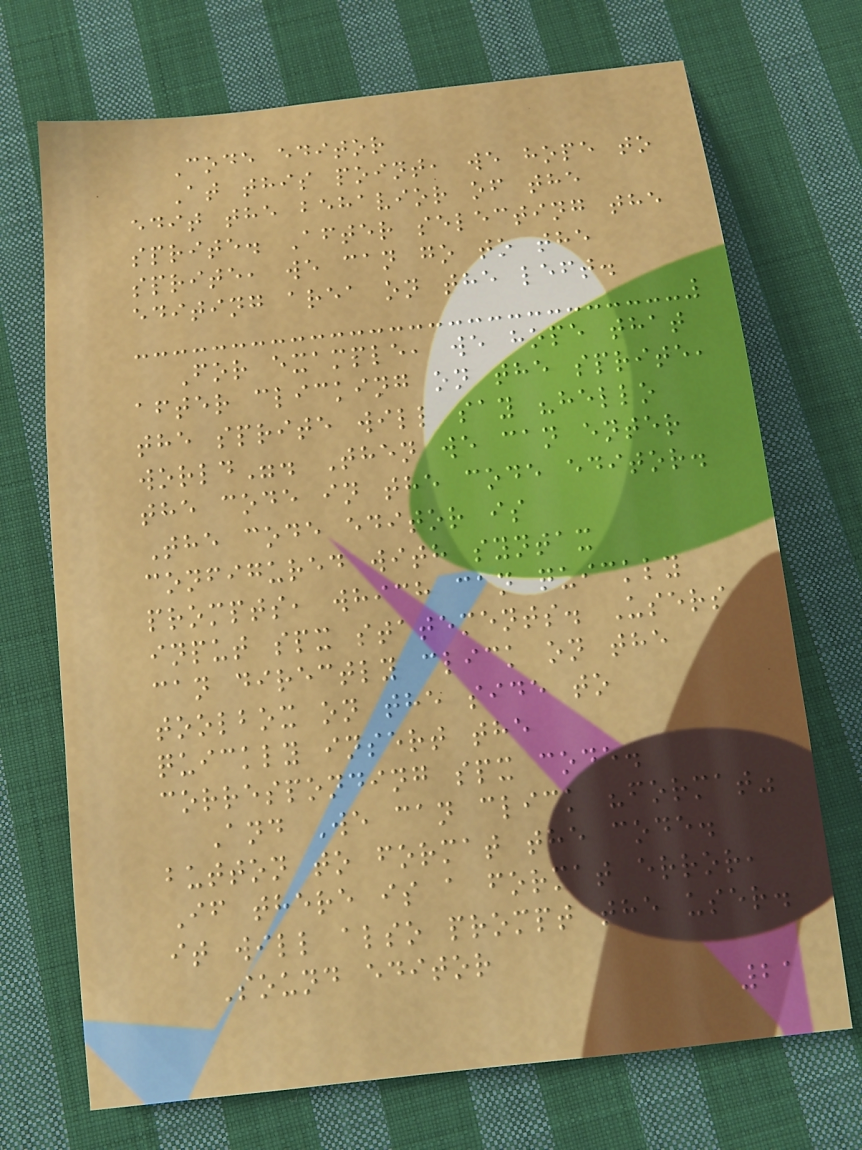Code editor
At this point, we hope to
edit the behavior of the
sprite. After selecting the
sprite, we can go to the
editing area on the left.
For example, we hope that
after clicking on the sprite,
the sprite will say "hello
world". Then we can enter
the code in the code editor.
The code editor is
configured with syntax
prompts, which can quickly
input spx statements. Users
can directly click on the
toolbox on the side to
quickly insert the
corresponding spx code.
And We can click "format"
button to format the code.
If there is a format error,
it will also prompt the user.
Sound editor
21
